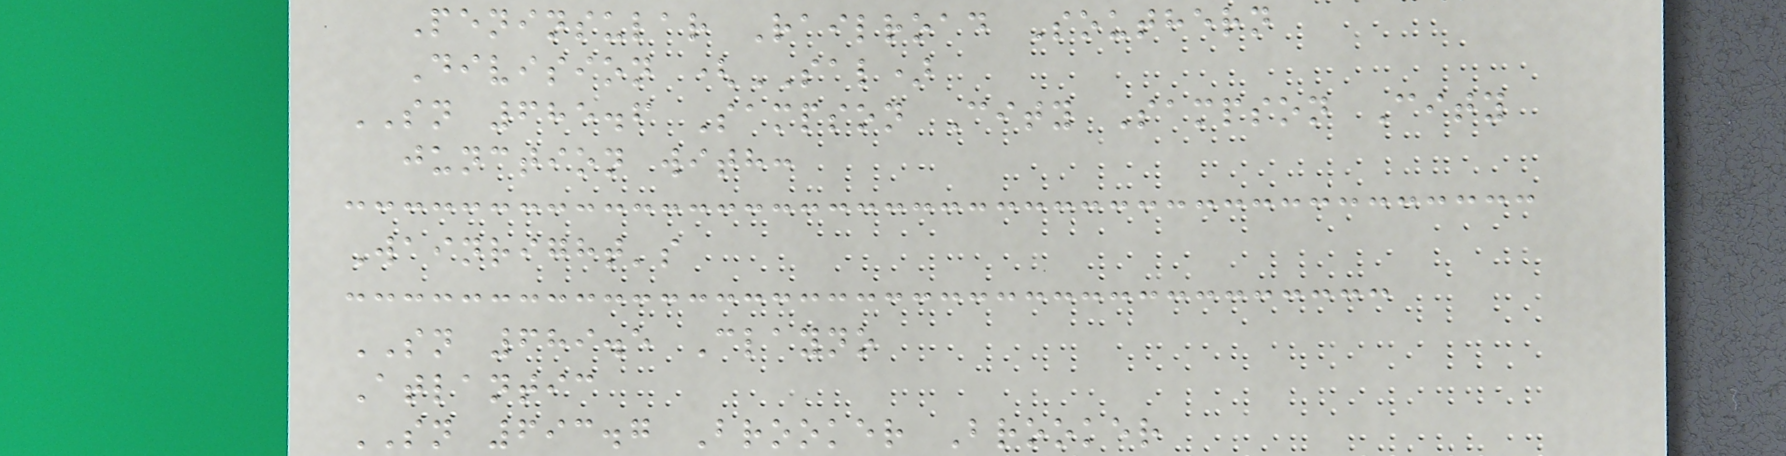Peninsular Railroad Southern
Division (SAL)
SN 685.6 Sampson City Sampson City
junction with:
Wainright's
SN 689.5 Clayno
Atlantic
SN 693.7 Brooker Brooker
